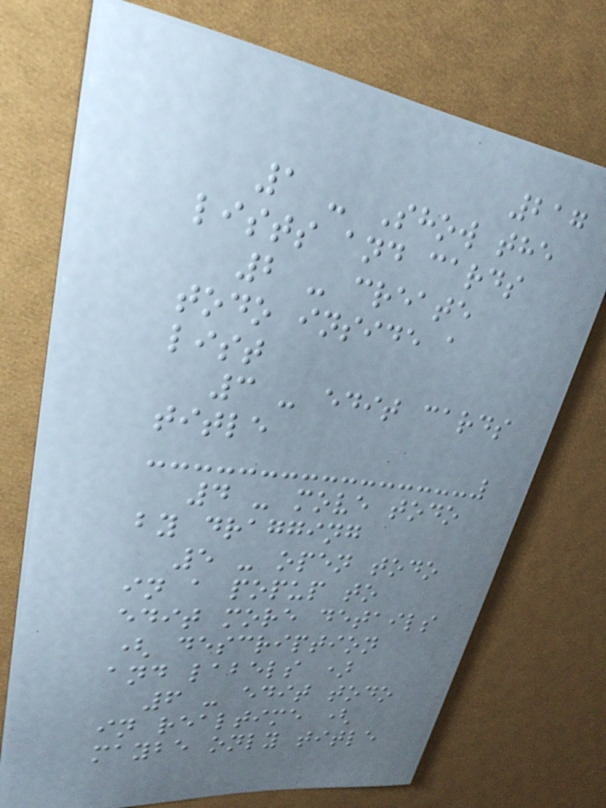217
1 - Show the
lists and cards
2 - create
todo inside a
list
3 - edit cards
title
4 - move todo
by dragging
5 - open todo
in a popup to
edit more details
( description
and labels )
6 - edit todo
in realtime (
maybe only title
